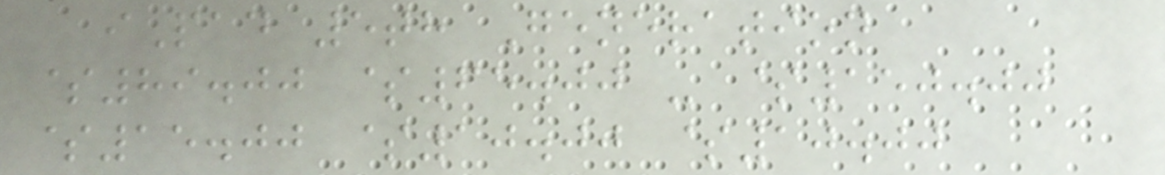iPad 5th Generation
$89.00 $65.00 - $150.00
$15.00 $10.00 $10.00
